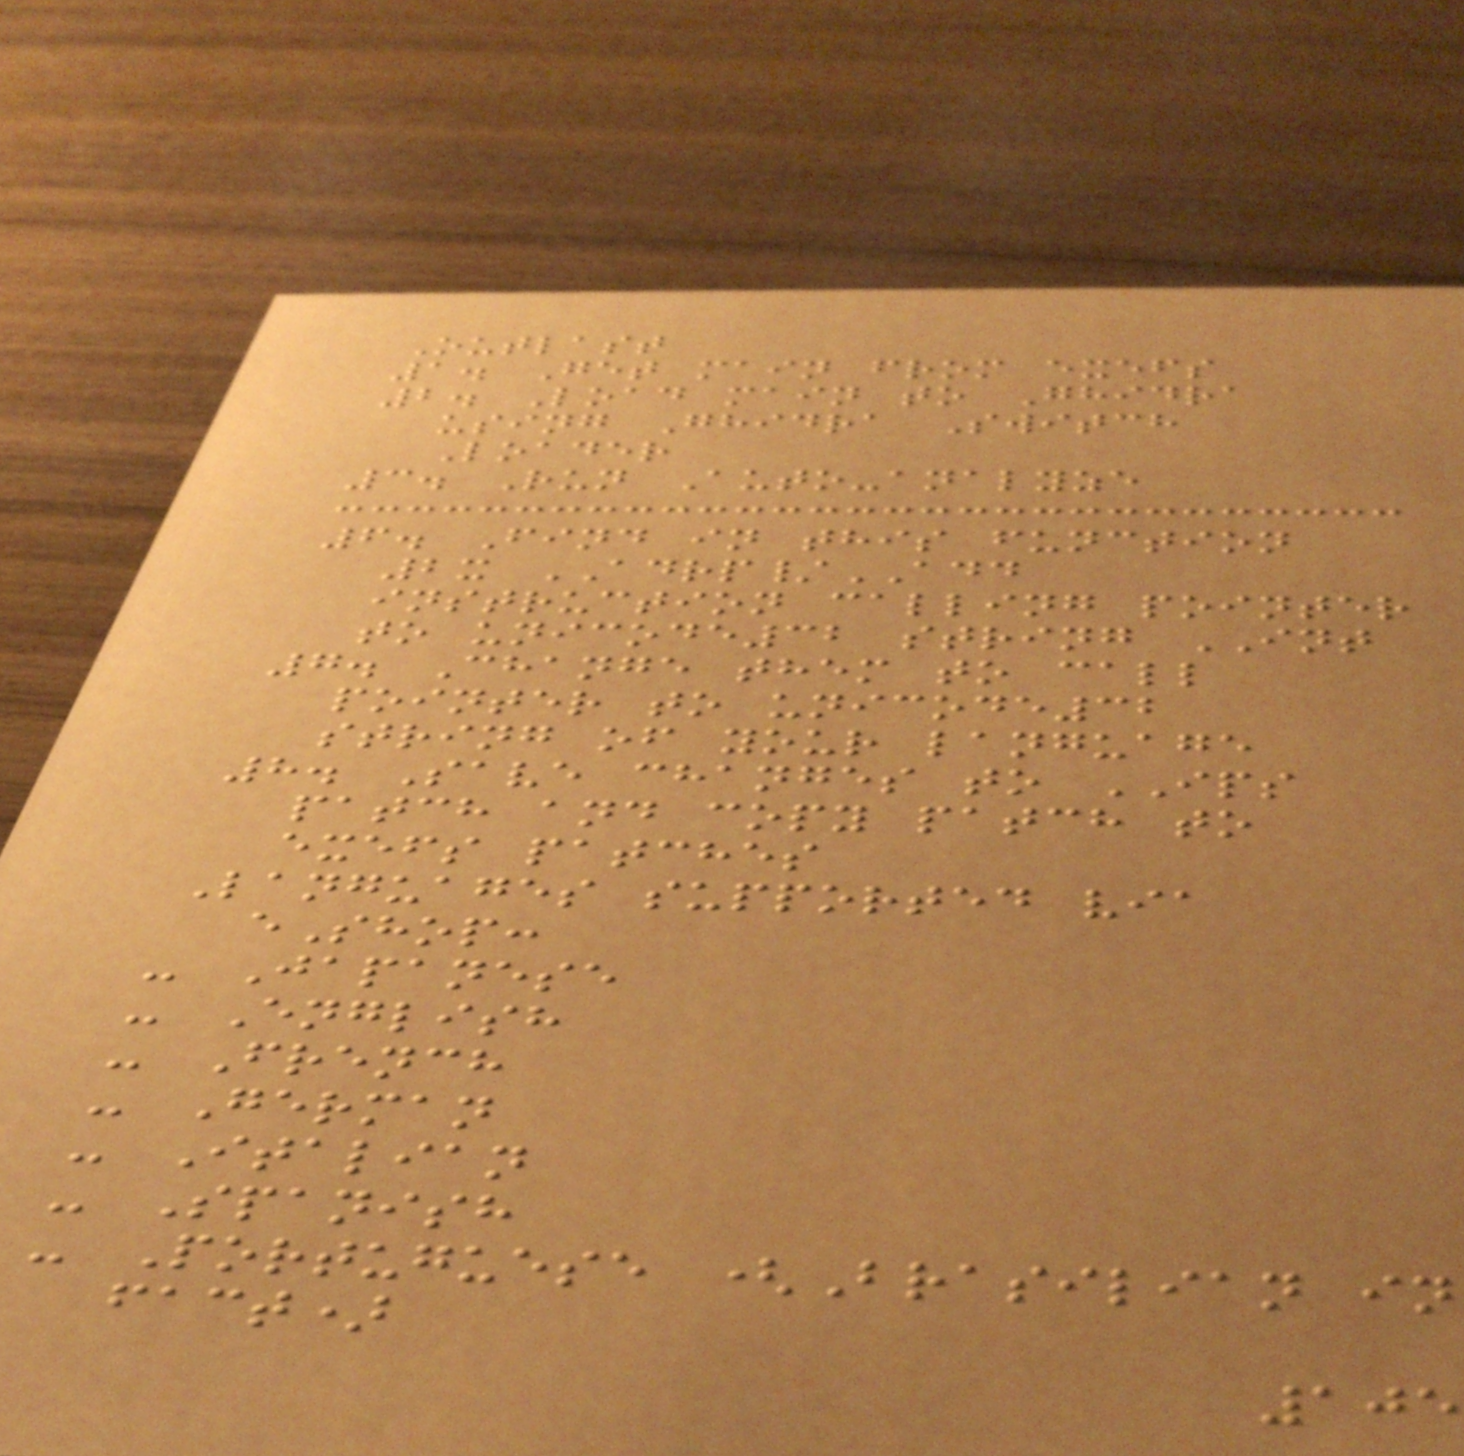Outlast
1. Get main from exefs
2. Load main to Ghidra
using Ghidra Switch
Loader
3. Run Auto-analyze
6. Find in this function
2x ADRP/ADD
instruction calling pointer
to unicode32 string INT
7. Change them to call
pointer to unicode32
string of your language
8. Save changes to IPS
patch and copy patch to
exefs patches
Languages supported via
eShop:
- Japanese
- English
- French
- German
- Italian
- Spanish
- Portuguese (Brasilian in
fact)
105
